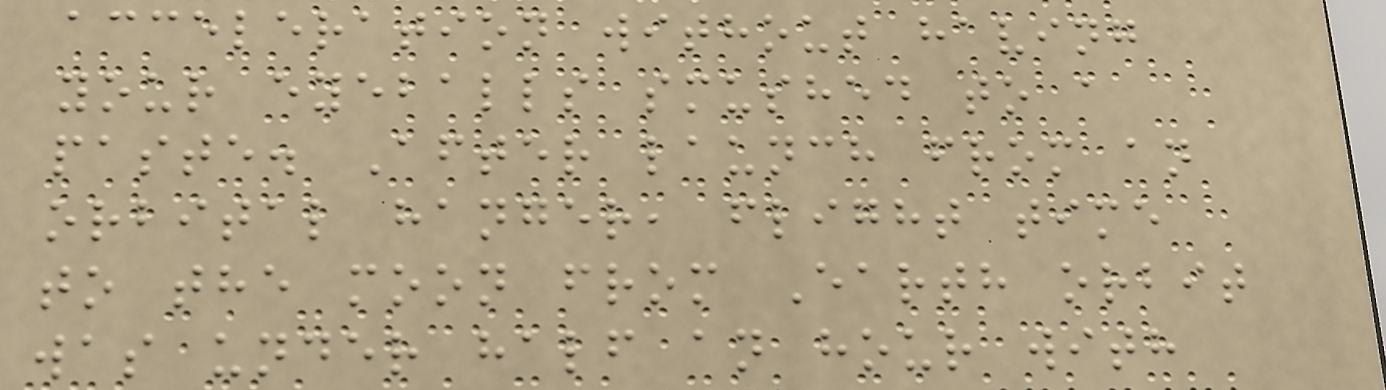acceleration without having
your eyeballs smushed to a
paste. After launch from an
orbital hanger, flight time
to the moon from Earth orbit
was under half an hour with
